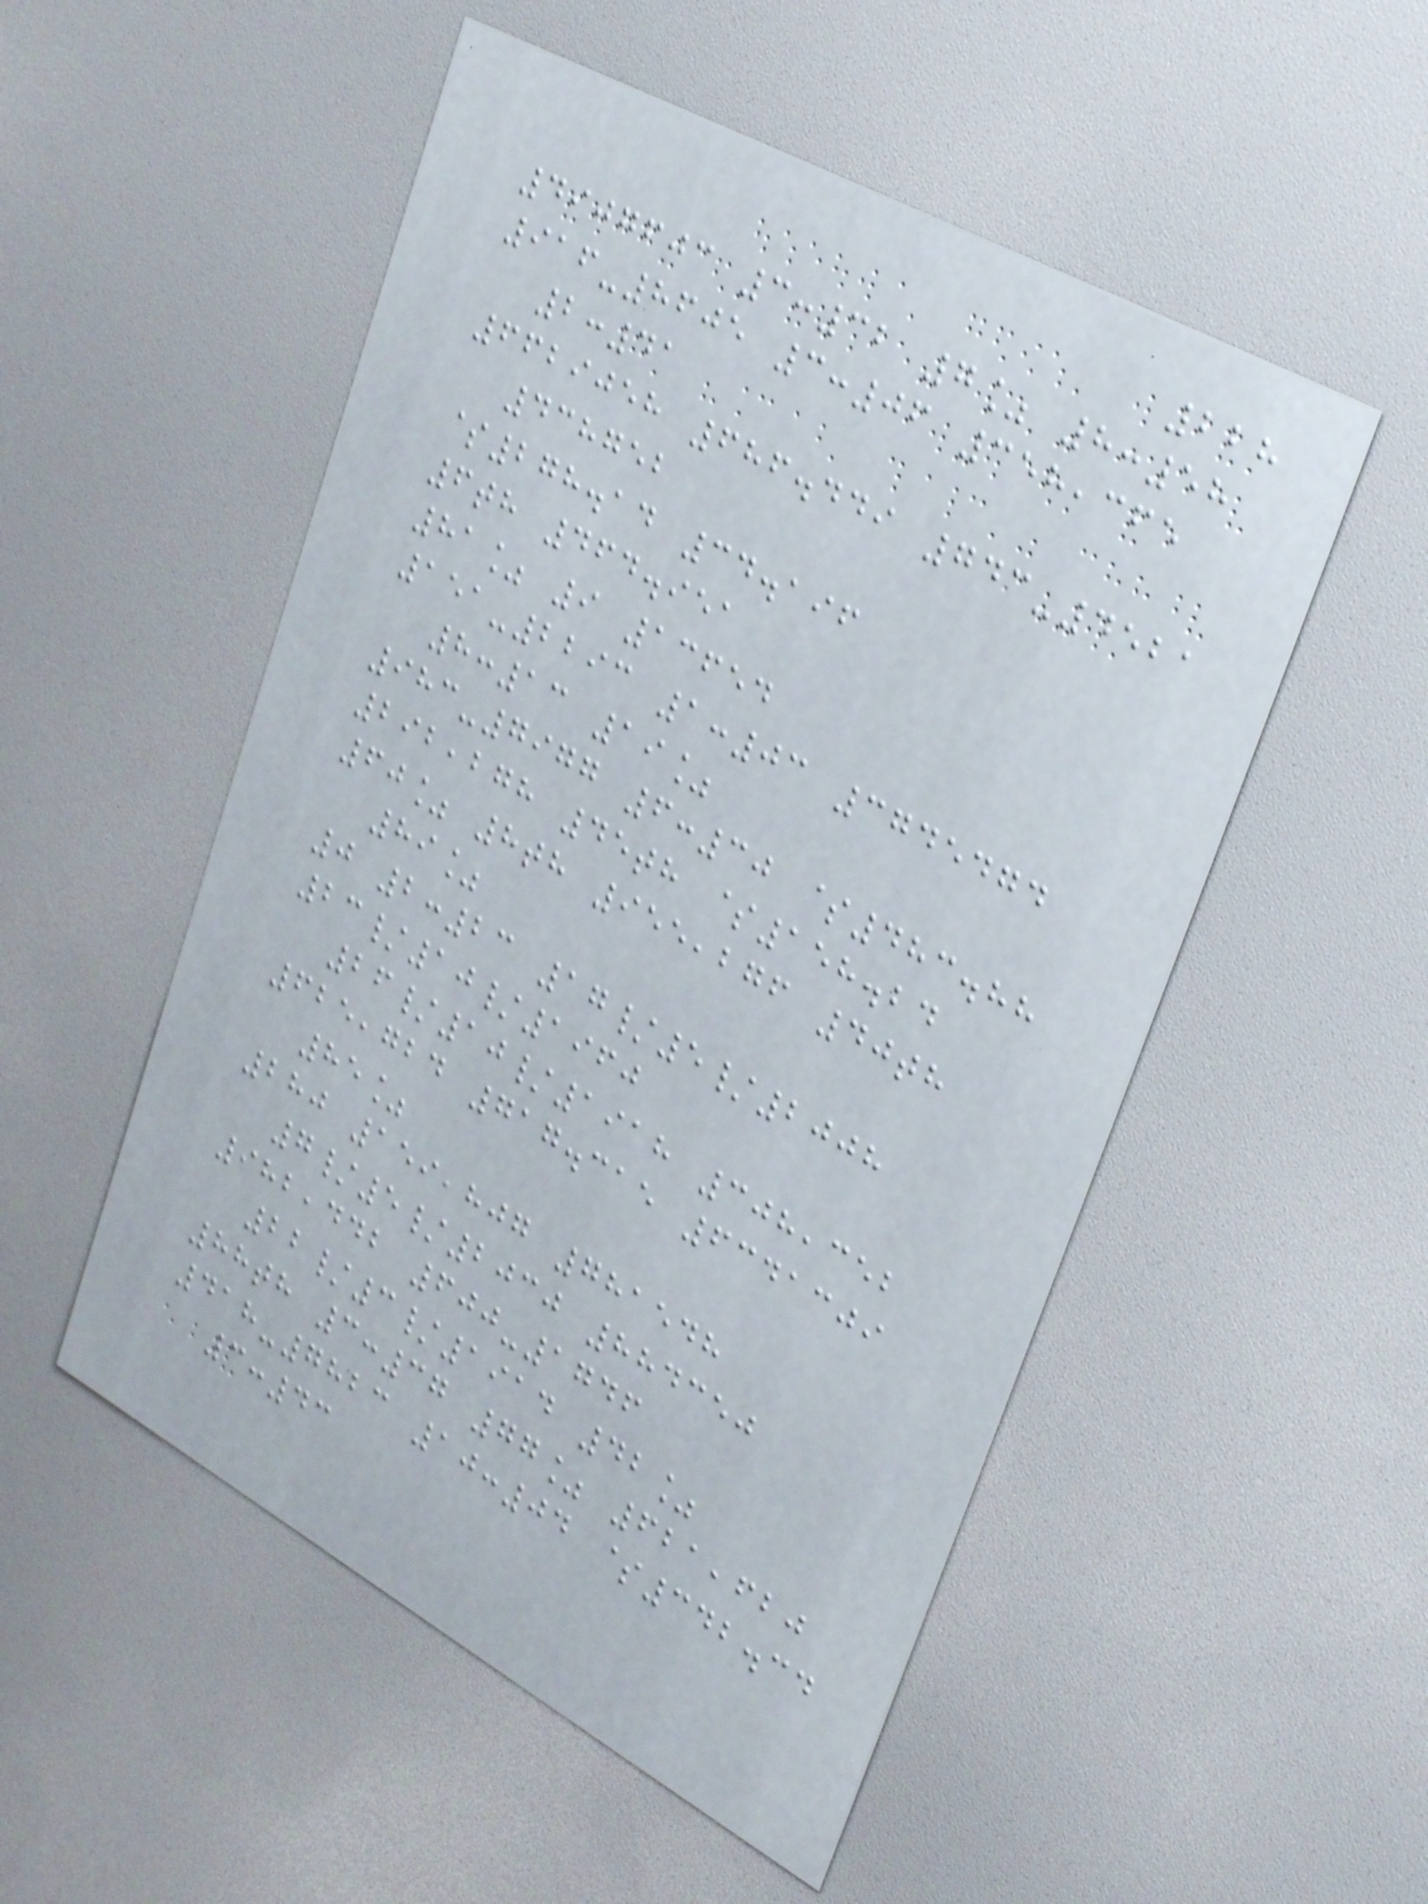228
4907603 3:32 7% 8:58
916-8605 3:06 358,365
2:41
6629058 686.449 743-4521
438752
$278.14 34.196
6th 464.951
81% 9 13654
151-2293 1:03 3745474
8:13 19%
983-7977 6:30 $483.88
292,278 45th $158.24
60% 8th 955,276 40th
89%
0 2:23 17/5/2008
23/10/1960
26/10/1918 308,352
625,724 717.315 6341309
85%
280 159,807 781548
7/5/2030 884350
982,442 600-1746
22/3/1914 42%
88th 3:37 77% 621,620
418-7823 10:04 $342.34
3:43
